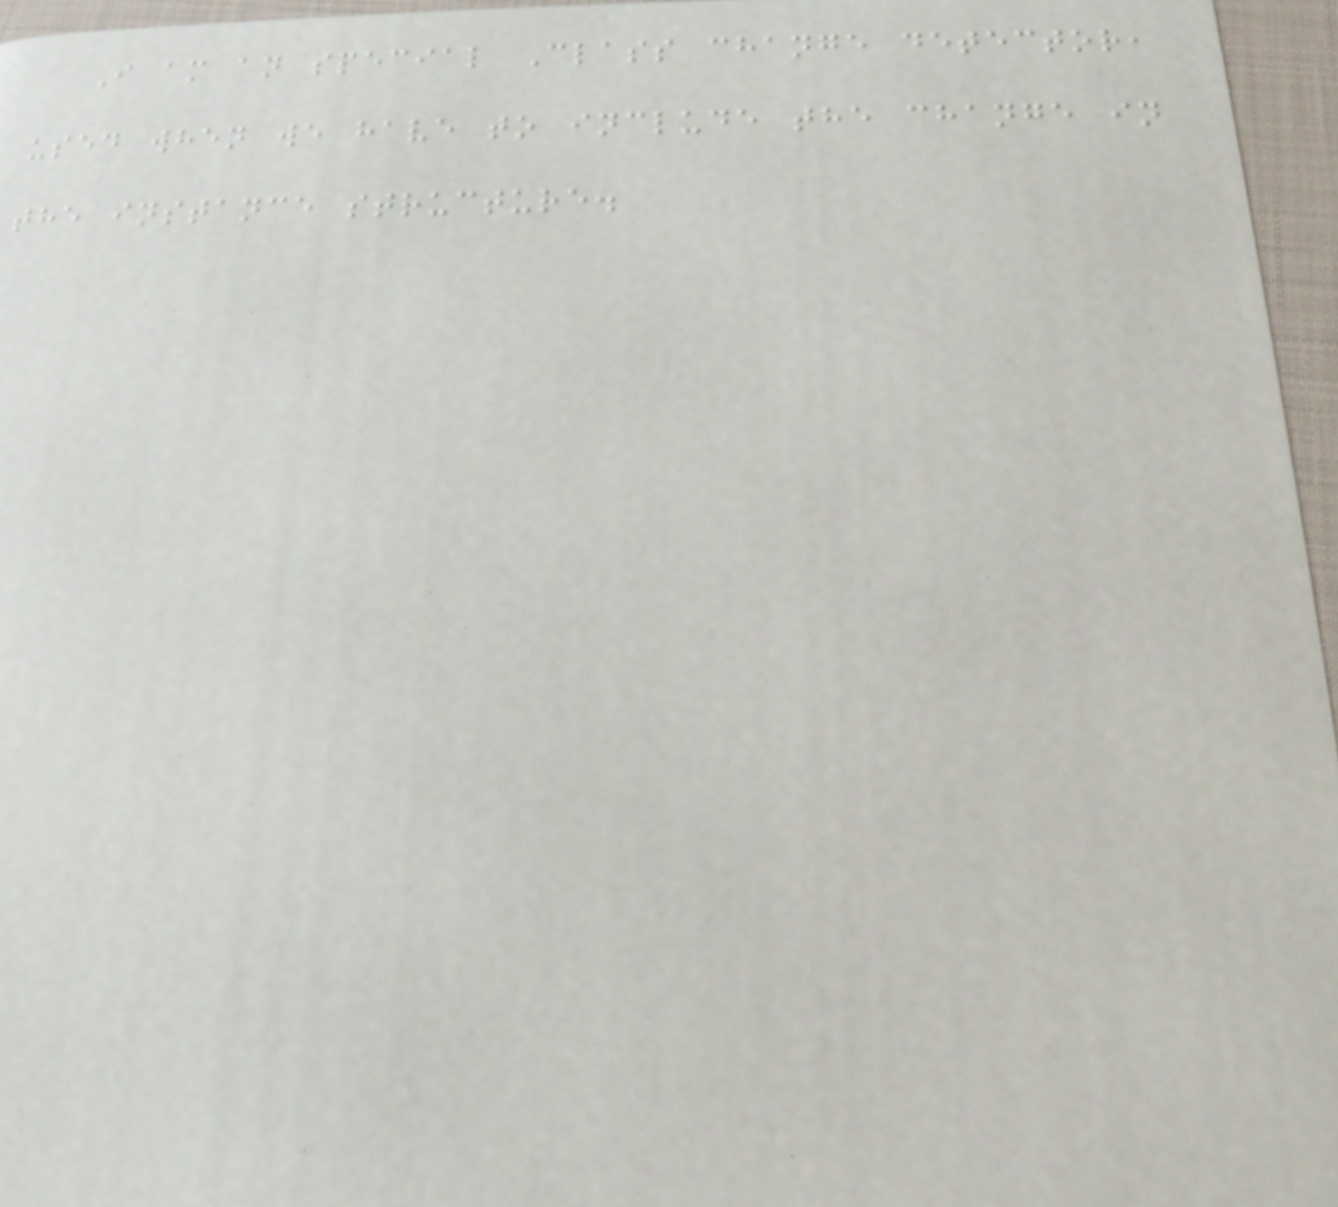I am an special Class change detector,
used when we have to include the change in
the instance structure.
